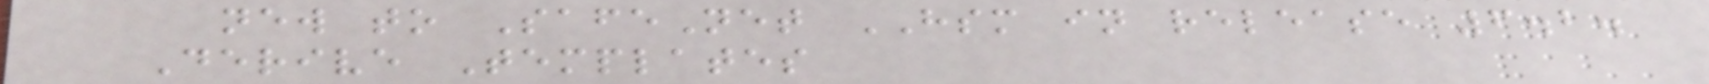new to SafeNet HSM in release 6.2.
Derive Templates
